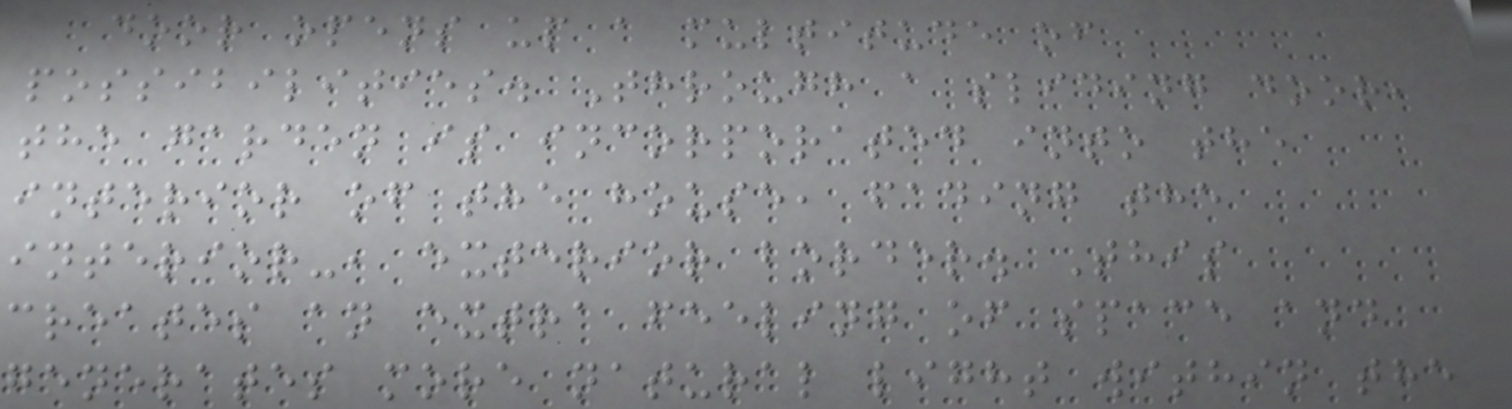door opens up a multitude of
possibilities. Through a sliding door,
the garden is incorporated into the
interior of the house, fading the
interior-, exterior border. This
creates an extra feeling of space and
generates more natural light within the
